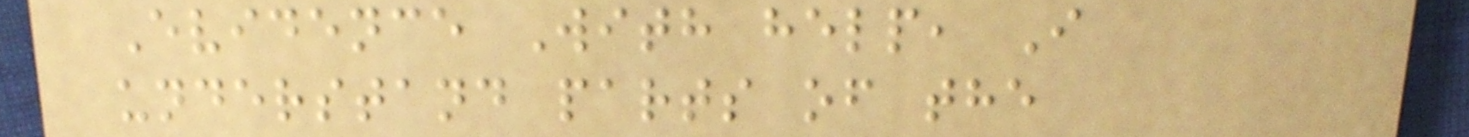Evidence With help, I
understand parts of the
